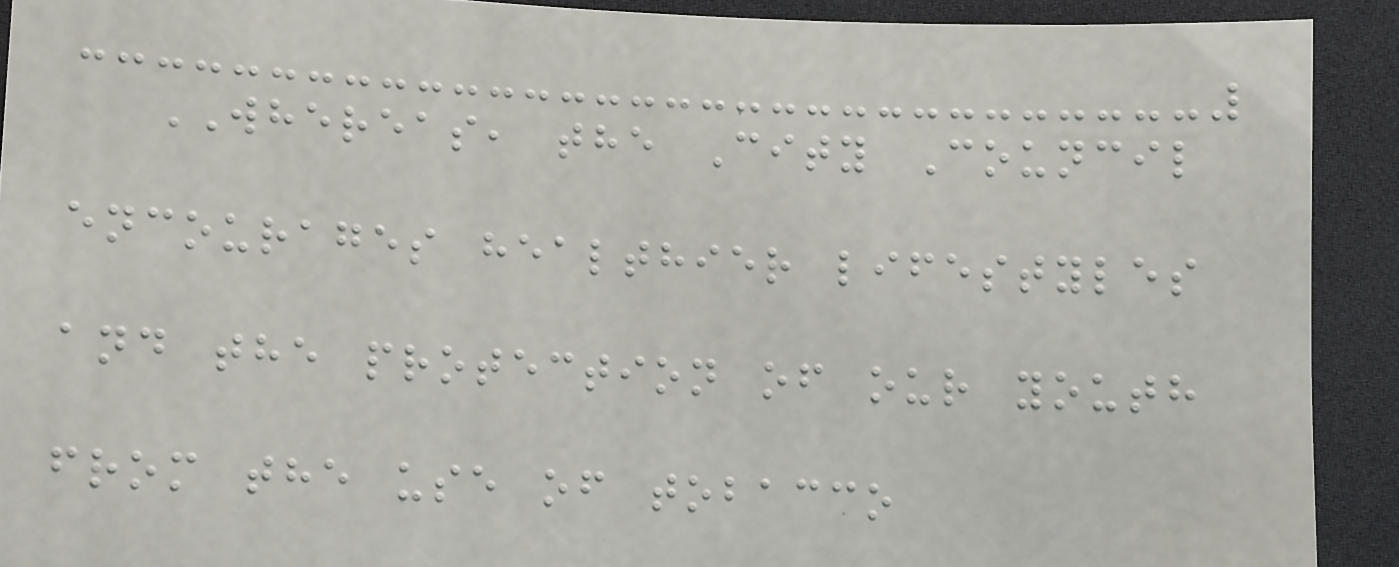WHEREAS, the City Council
encourages healthier lifestyles
and the protection of our youth
from the use of tobacco
